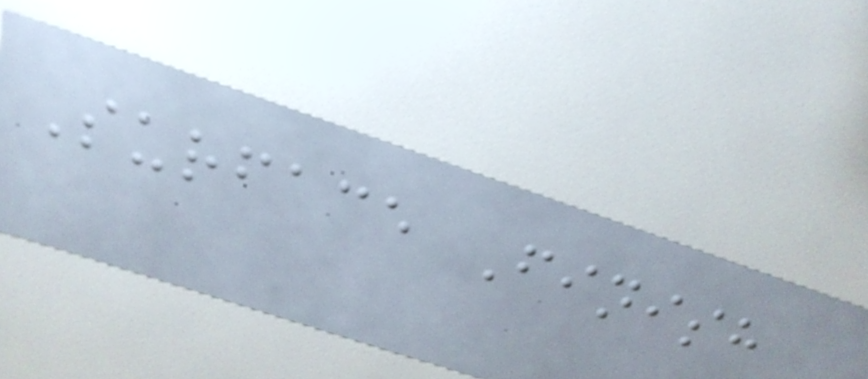Surface Finish
